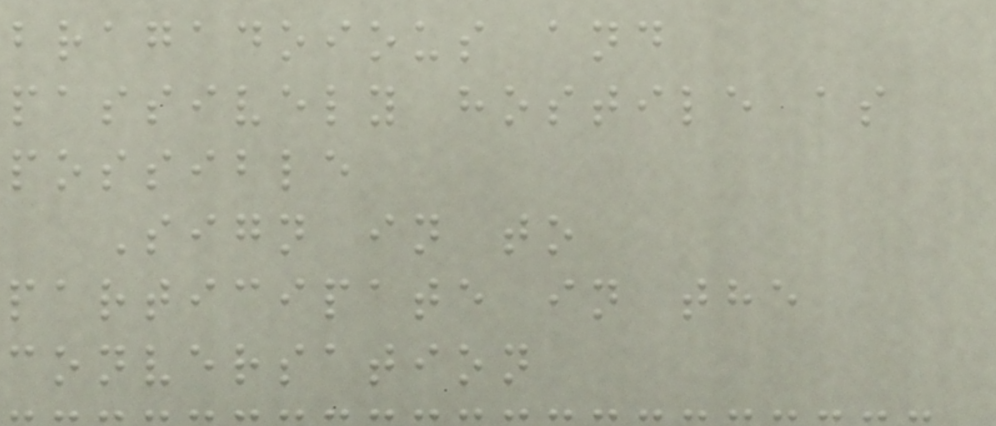bragadoious and
passively hostile as
possible
Sign in to
participate in the
conversation
